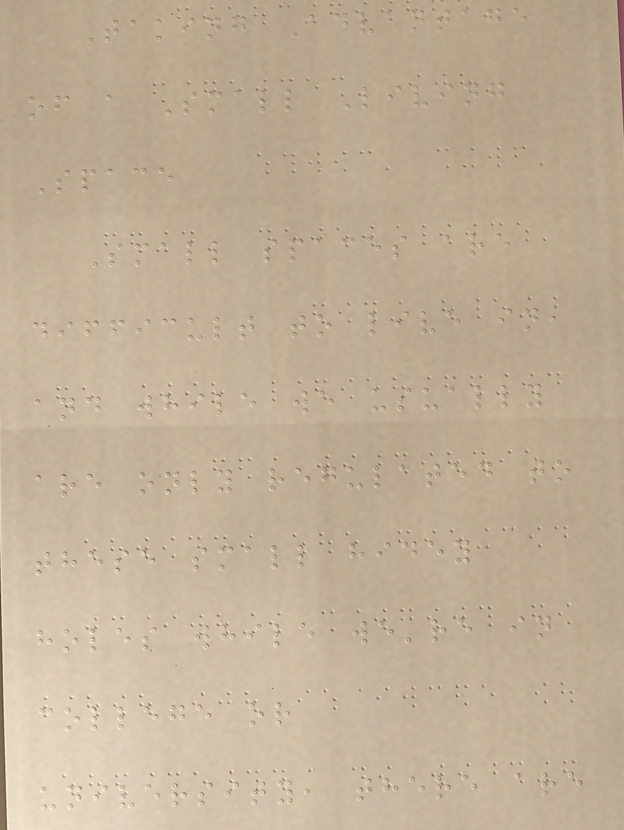Taking Advantage
of a Small Living
Space
Small spaces are
difficult to live in,
and while we usually
are only regulated to
these small hidey
holes while we're in
college or
university, there are
